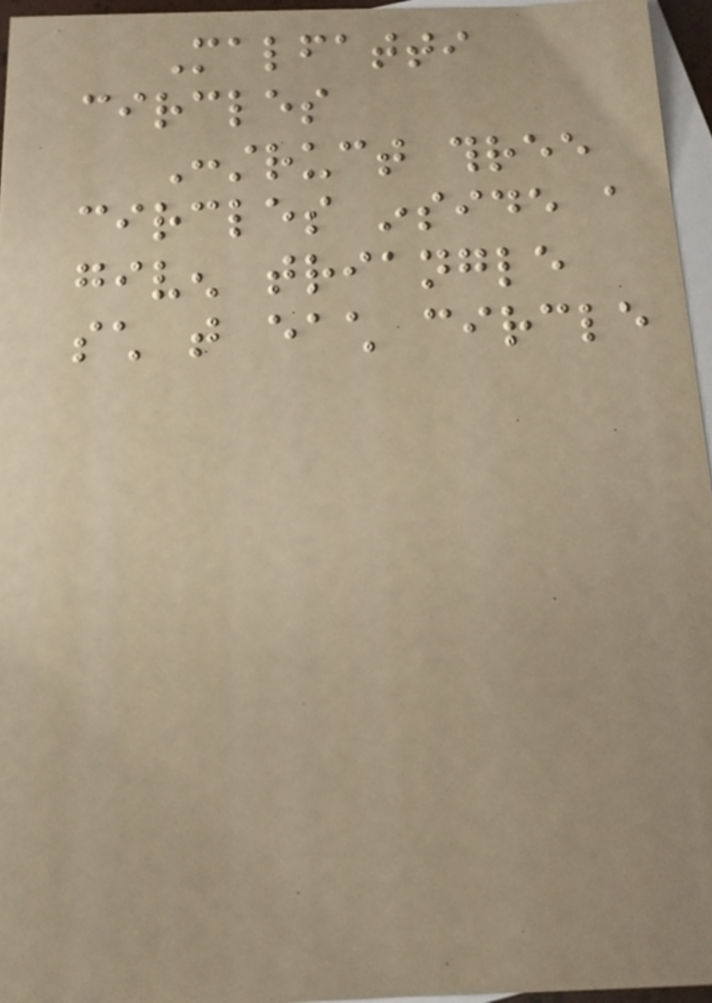Malfatti
circles
Construct three
circles inside a
given triangle
such that each circle
